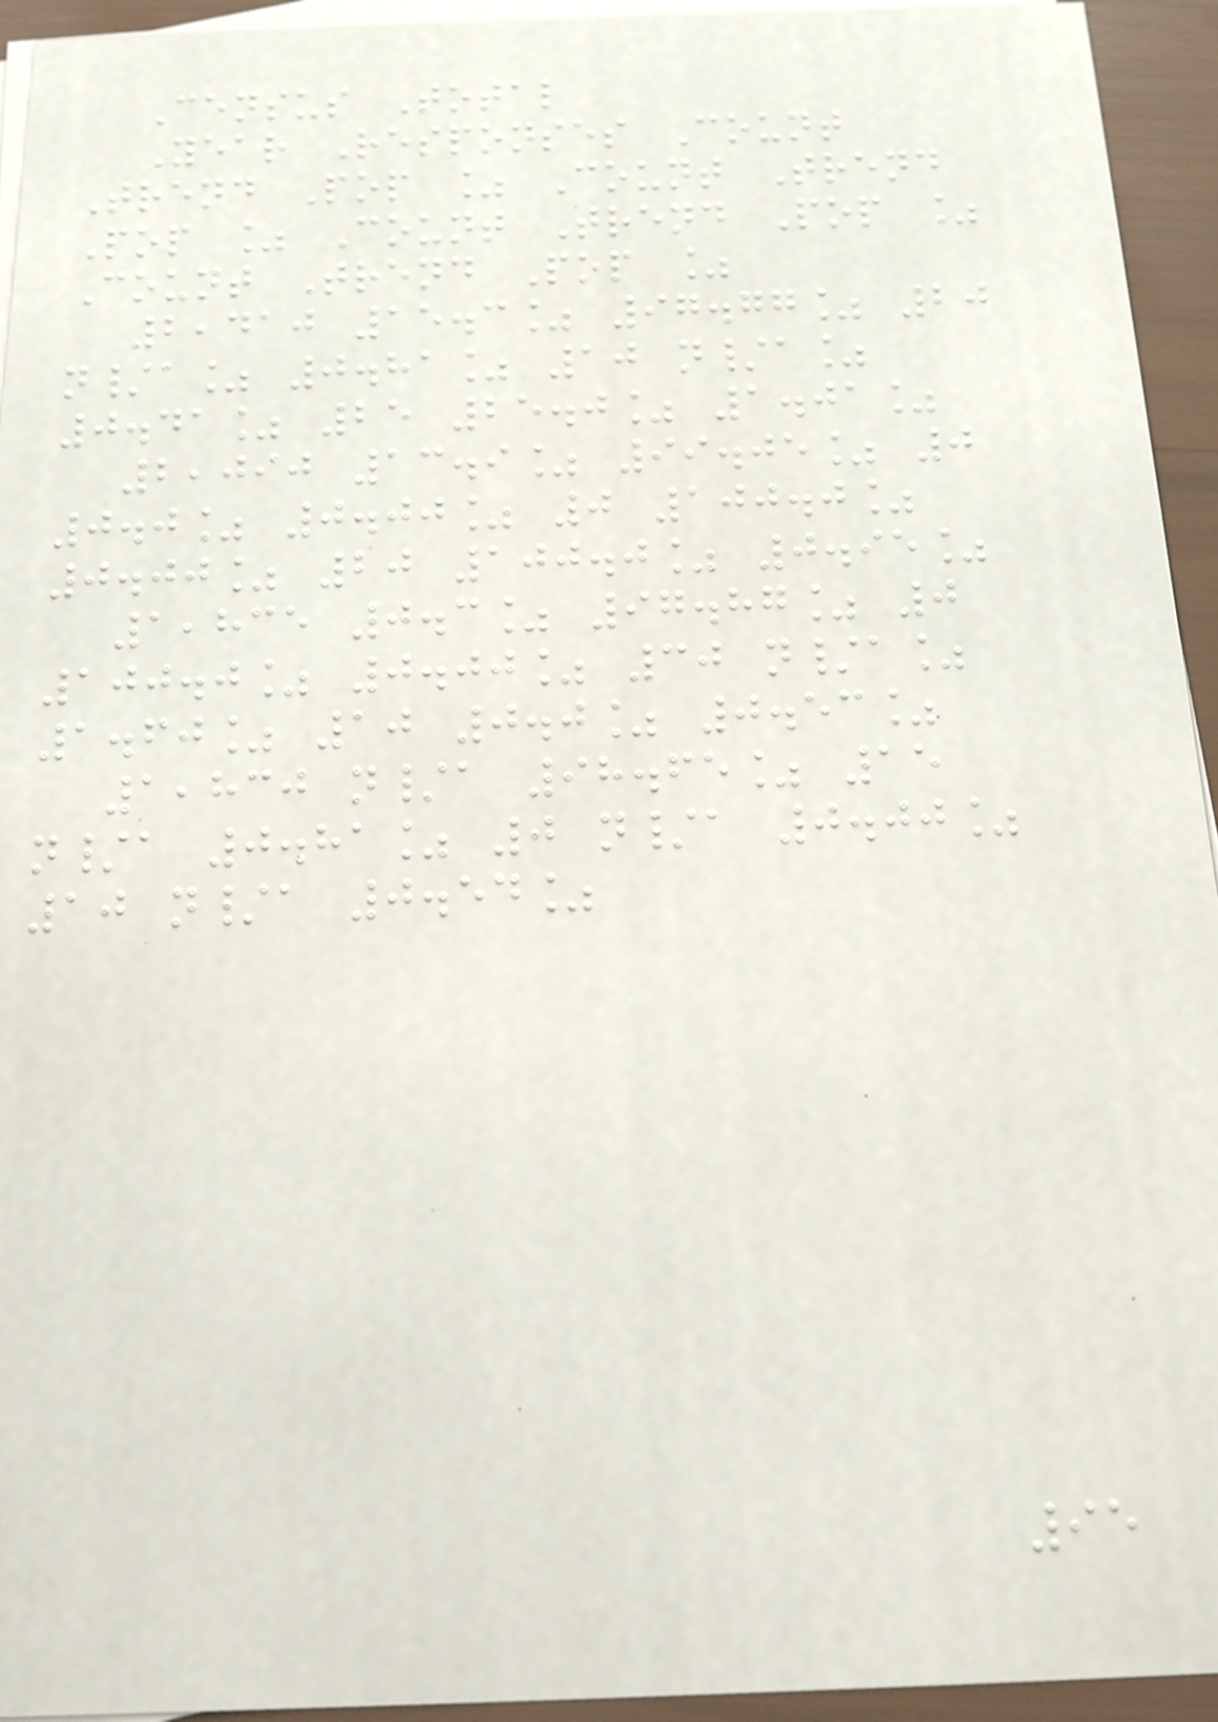Census Total
Year Responses Count
Trend Pop % Count Trend
Pop % Count Trend Pop %
Count Trend Pop %
2,410 15.3% 97.77% 20
n/a% 0.81% 10 n/a%
0.41% 25 25.0% 1.01%
2,090 13.9% 99.05% 0
0.0% 0.00% 0 100.0%
0.00% 20 100.0% 0.95%
1,835 0.3% 97.87% 0
100.0% 0.00% 30 n/a%
1.60% 10 0.0% 0.53%
1,830 n/a 98.65% 15
n/a 0.81% 0 n/a 0.00%
10 n/a 0.54%
95
